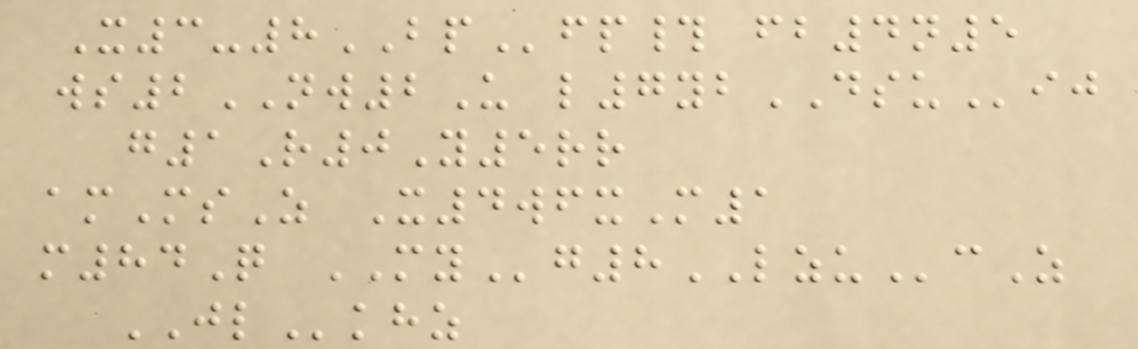X3-8BPfp# fb4n5
ws2NW2U l7ybDSUij
g1R0Y5rr
amMsZ X4wfxM1
m84Q MYg8LZUcZ
JLkhz
